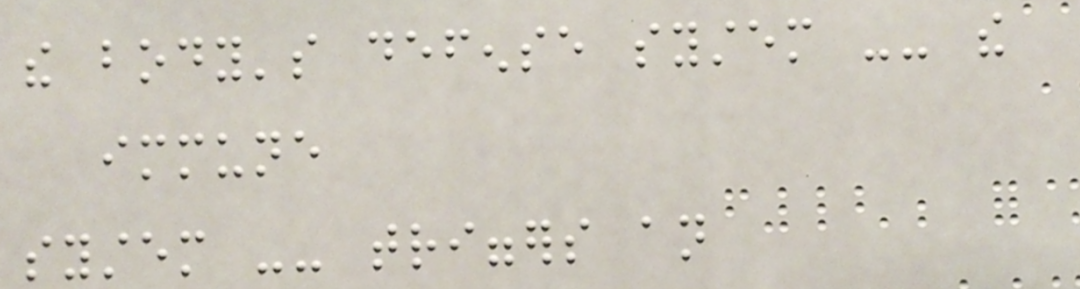the body's defense system -- the
immune
system -- triggers an
